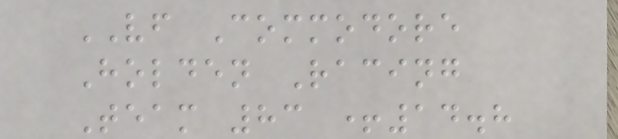VF Commodore
Holden Racing
Team 83 +14.8
